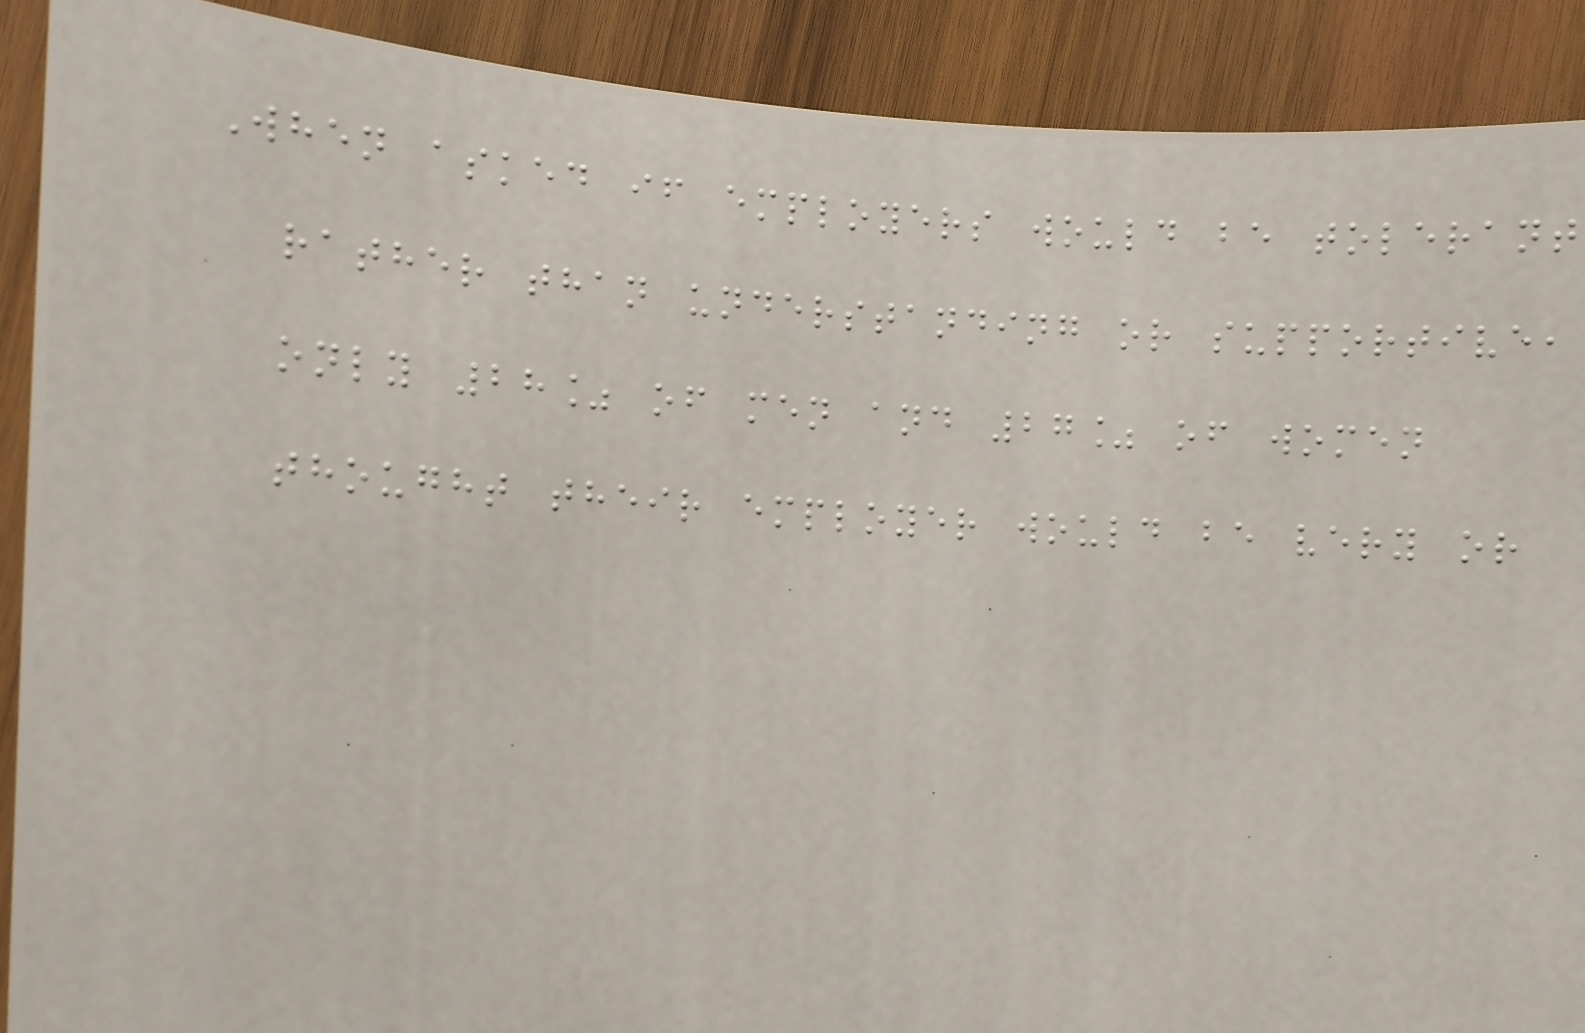When asked if employers would be tolerant
rather than understanding or supportive,
only 28% of men and 27% of women
thought their employer would be very or
